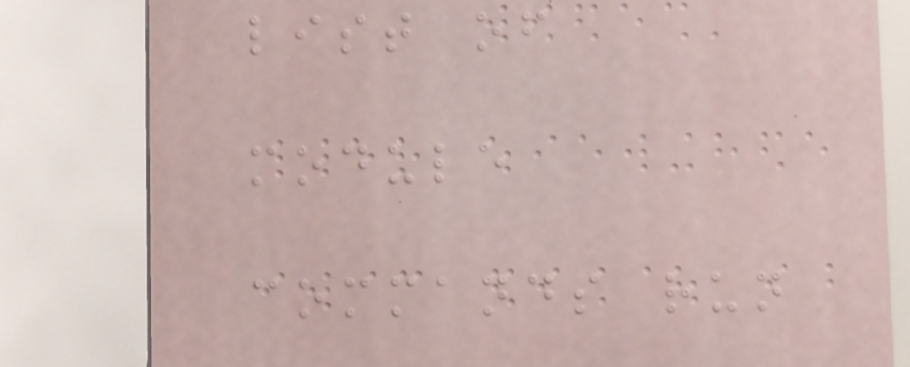list of
module
commands run
